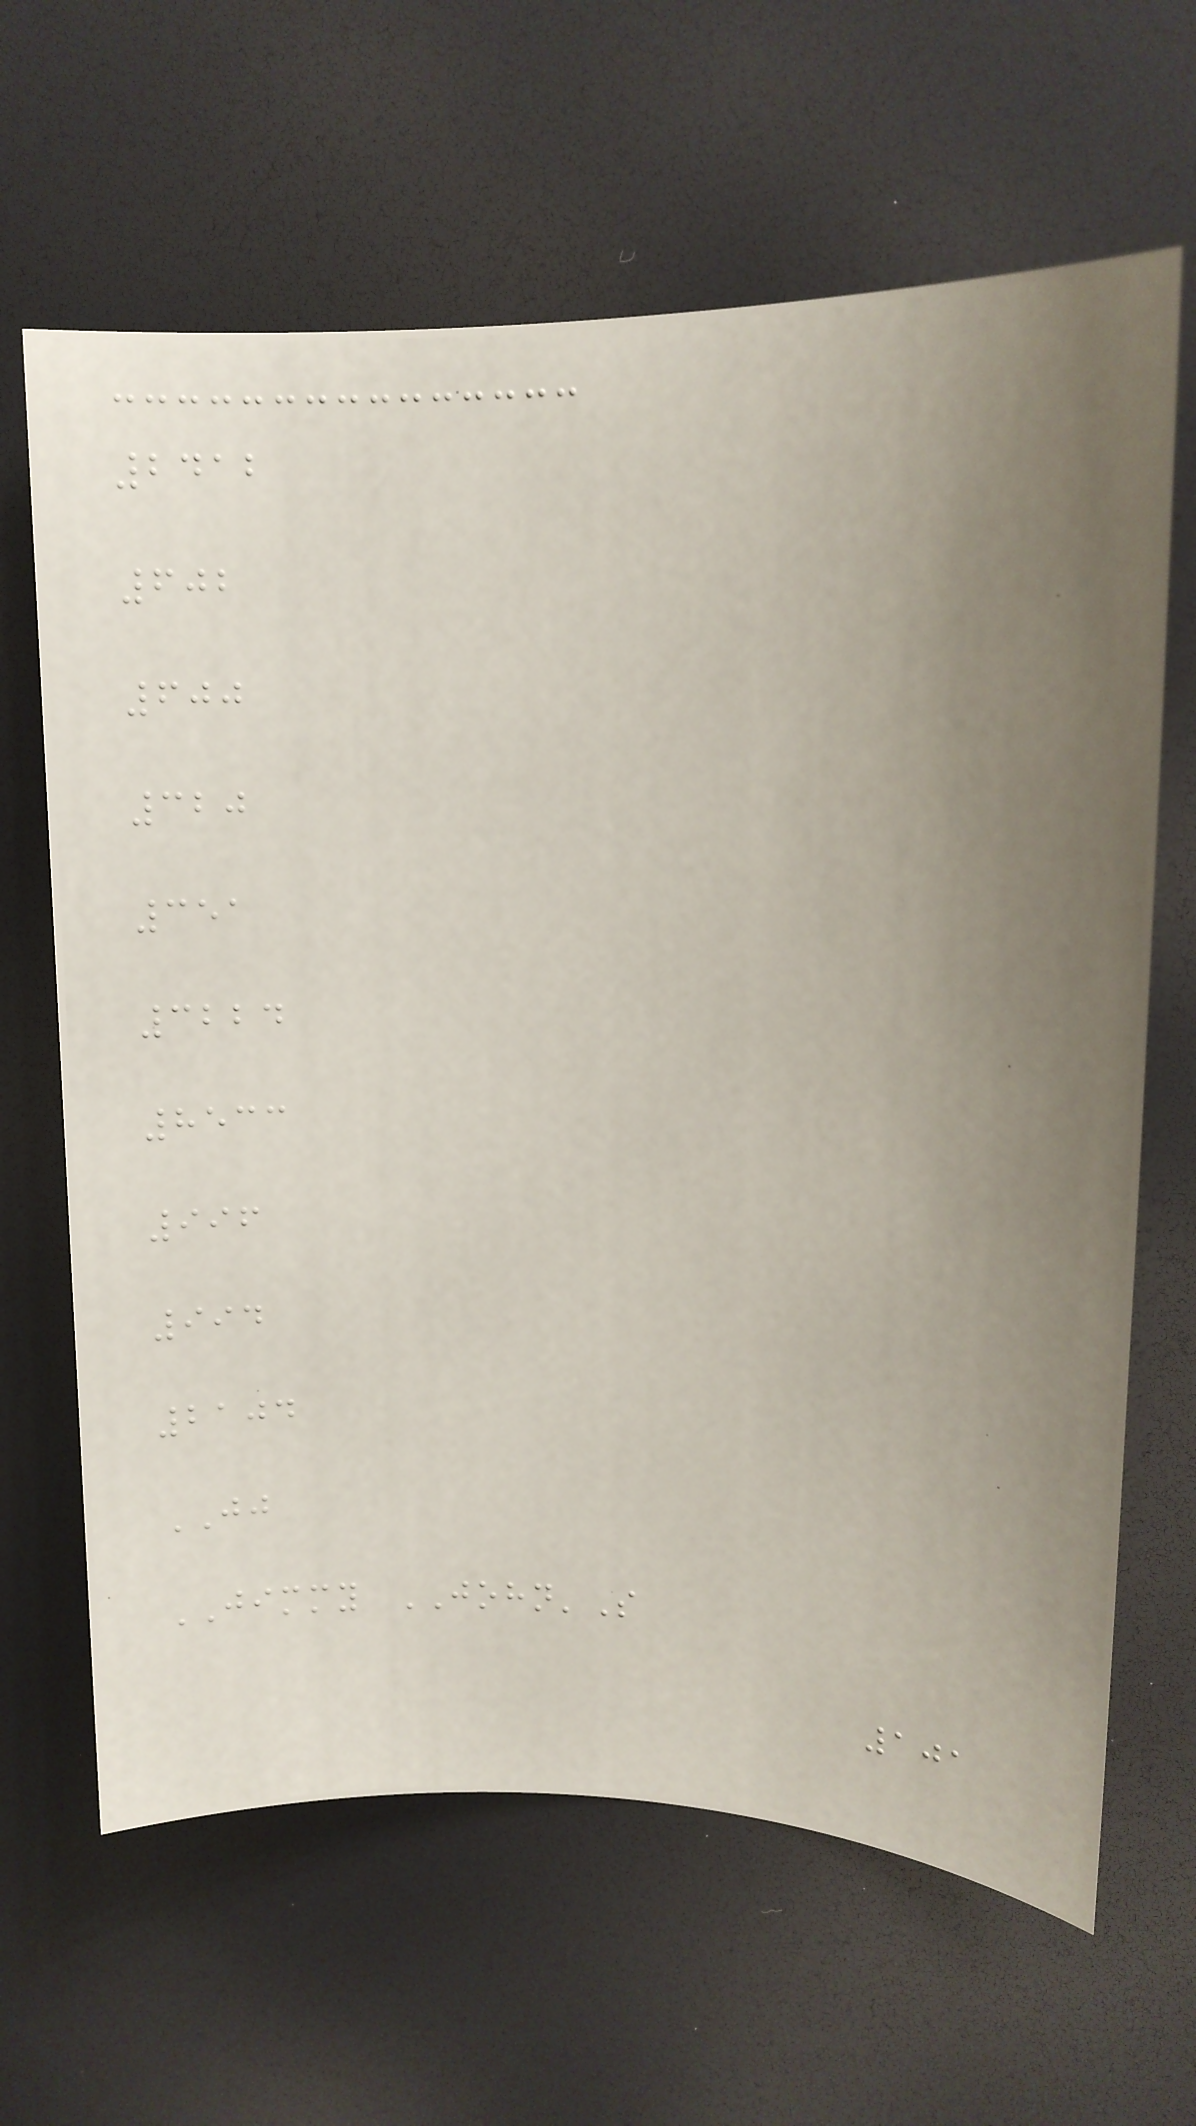2412
602
600
320
351
3224
8533
996
994
2104
JJ
JIMMY JOHN'S
101
